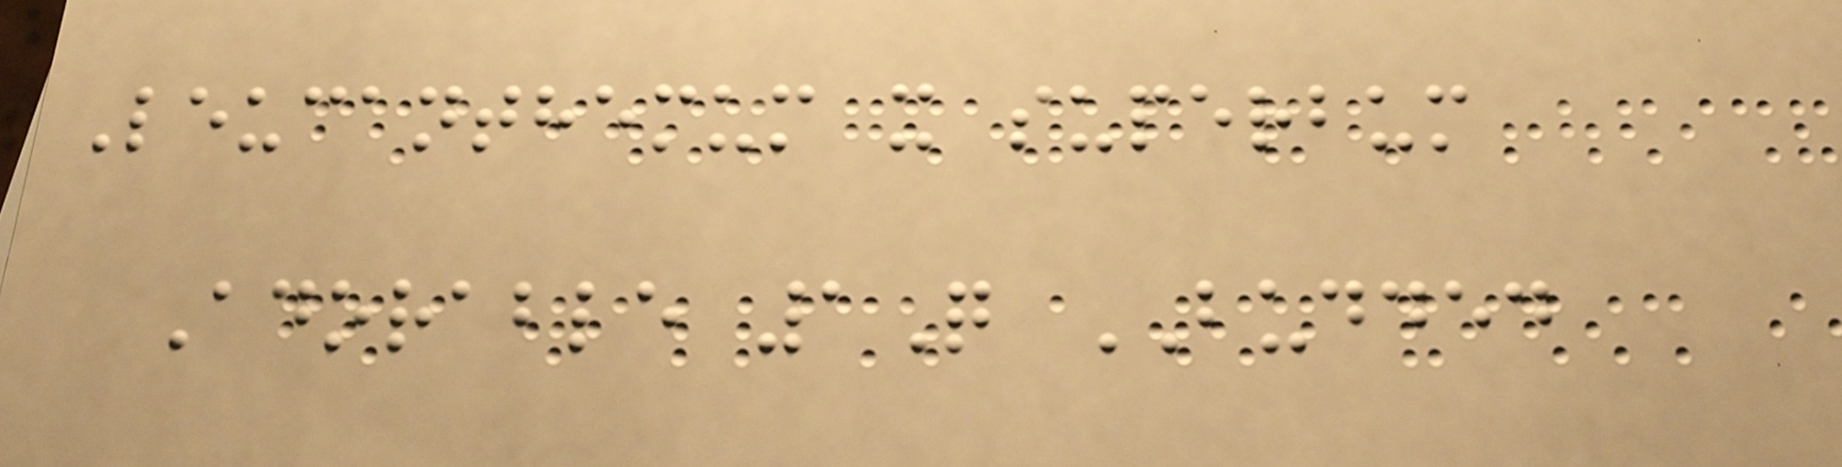Leucanthemum x superbum
Adorable 1Q BUDDED
